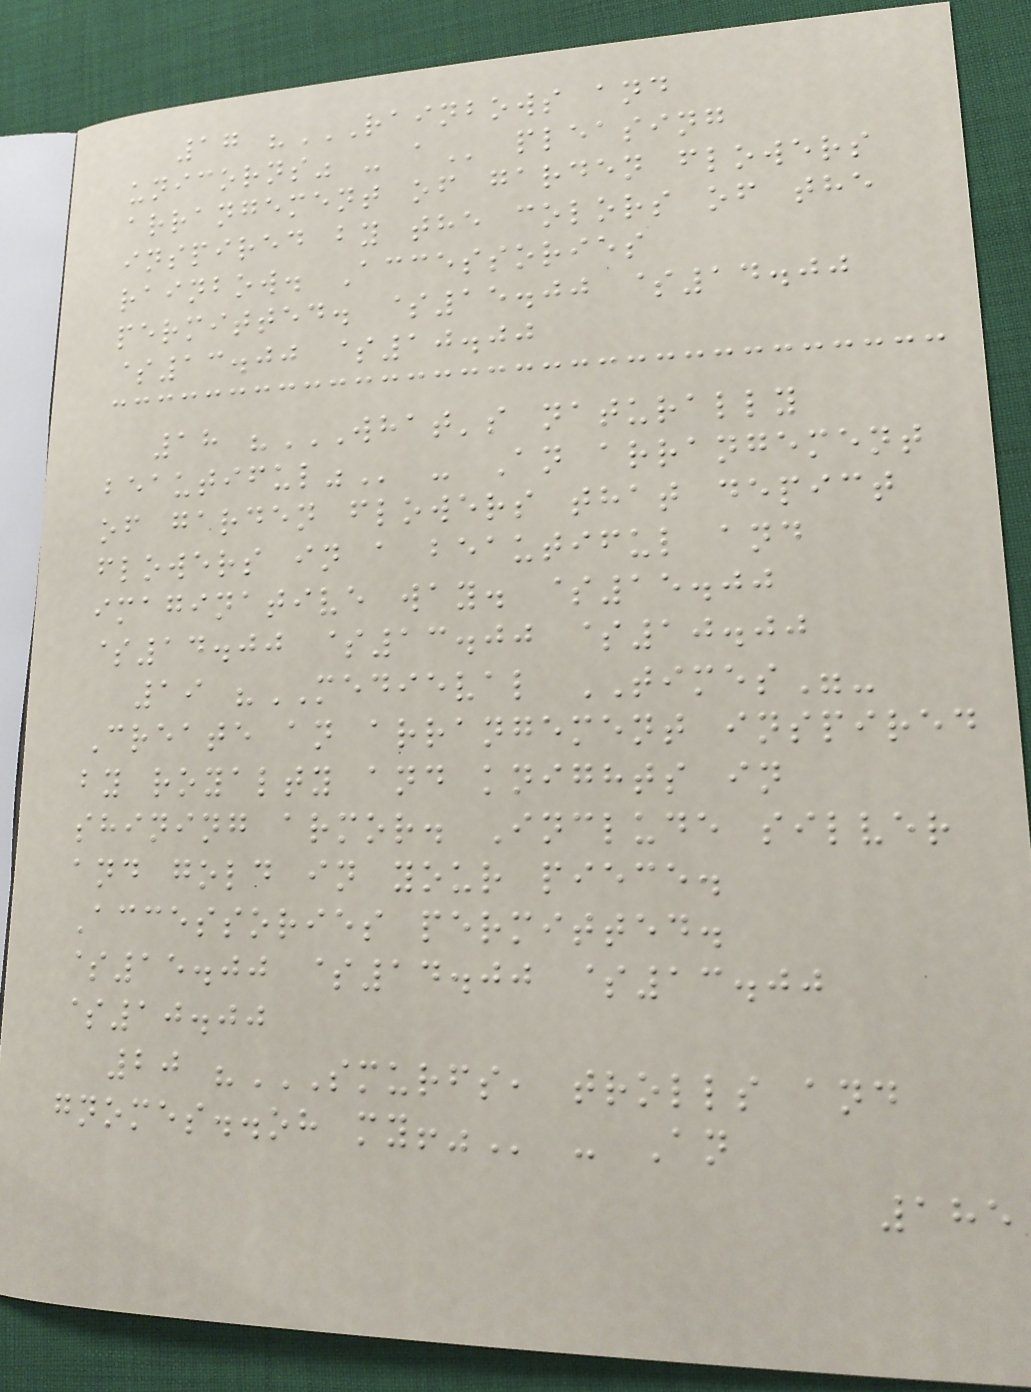17 "RAINBOWS AND
UNICORNS" - A pleasing
arrangement of garden flowers
inspired by the colors of the
rainbow. Accessories
permitted. $15.00 $14.00
$13.00 $10.00
18 "WHAT'S NATURALLY
BEAUTIFUL" - An arrangement
of garden flowers that depict
flowers in a beautiful and
imaginative way. $15.00
$14.00 $13.00 $10.00
19 "MEDIEVAL TIMES"-
Create an arrangement inspired
by royalty and knights in
shining armor. Include silver
and gold in your piece.
Accessories permitted.
$15.00 $14.00 $13.00
$10.00
20 "SMURFS, TROLLS AND
GNOMES..OH MY!" - An
185
